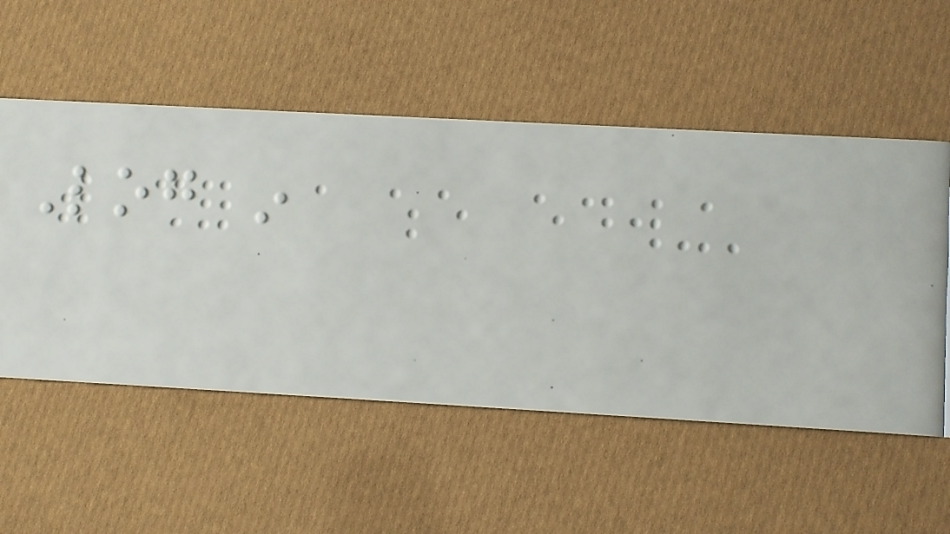Log in
